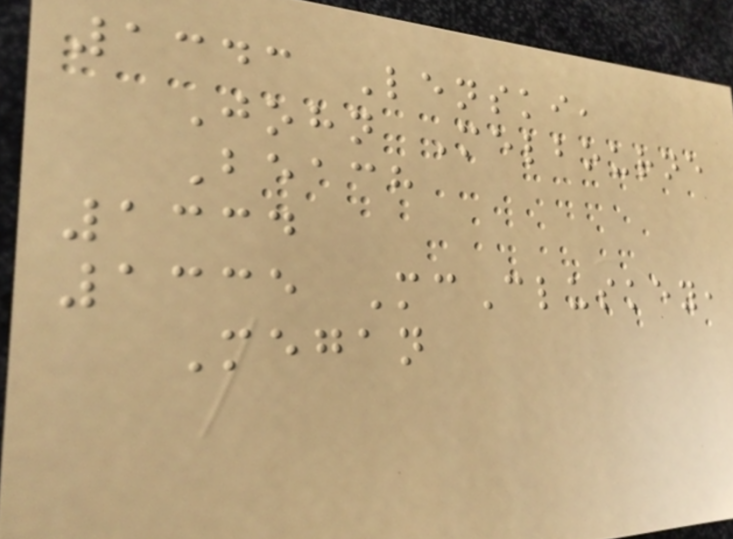1343 Lenski,
John Melbourne
Beach
1334
1335 McCluskey,
Megan
